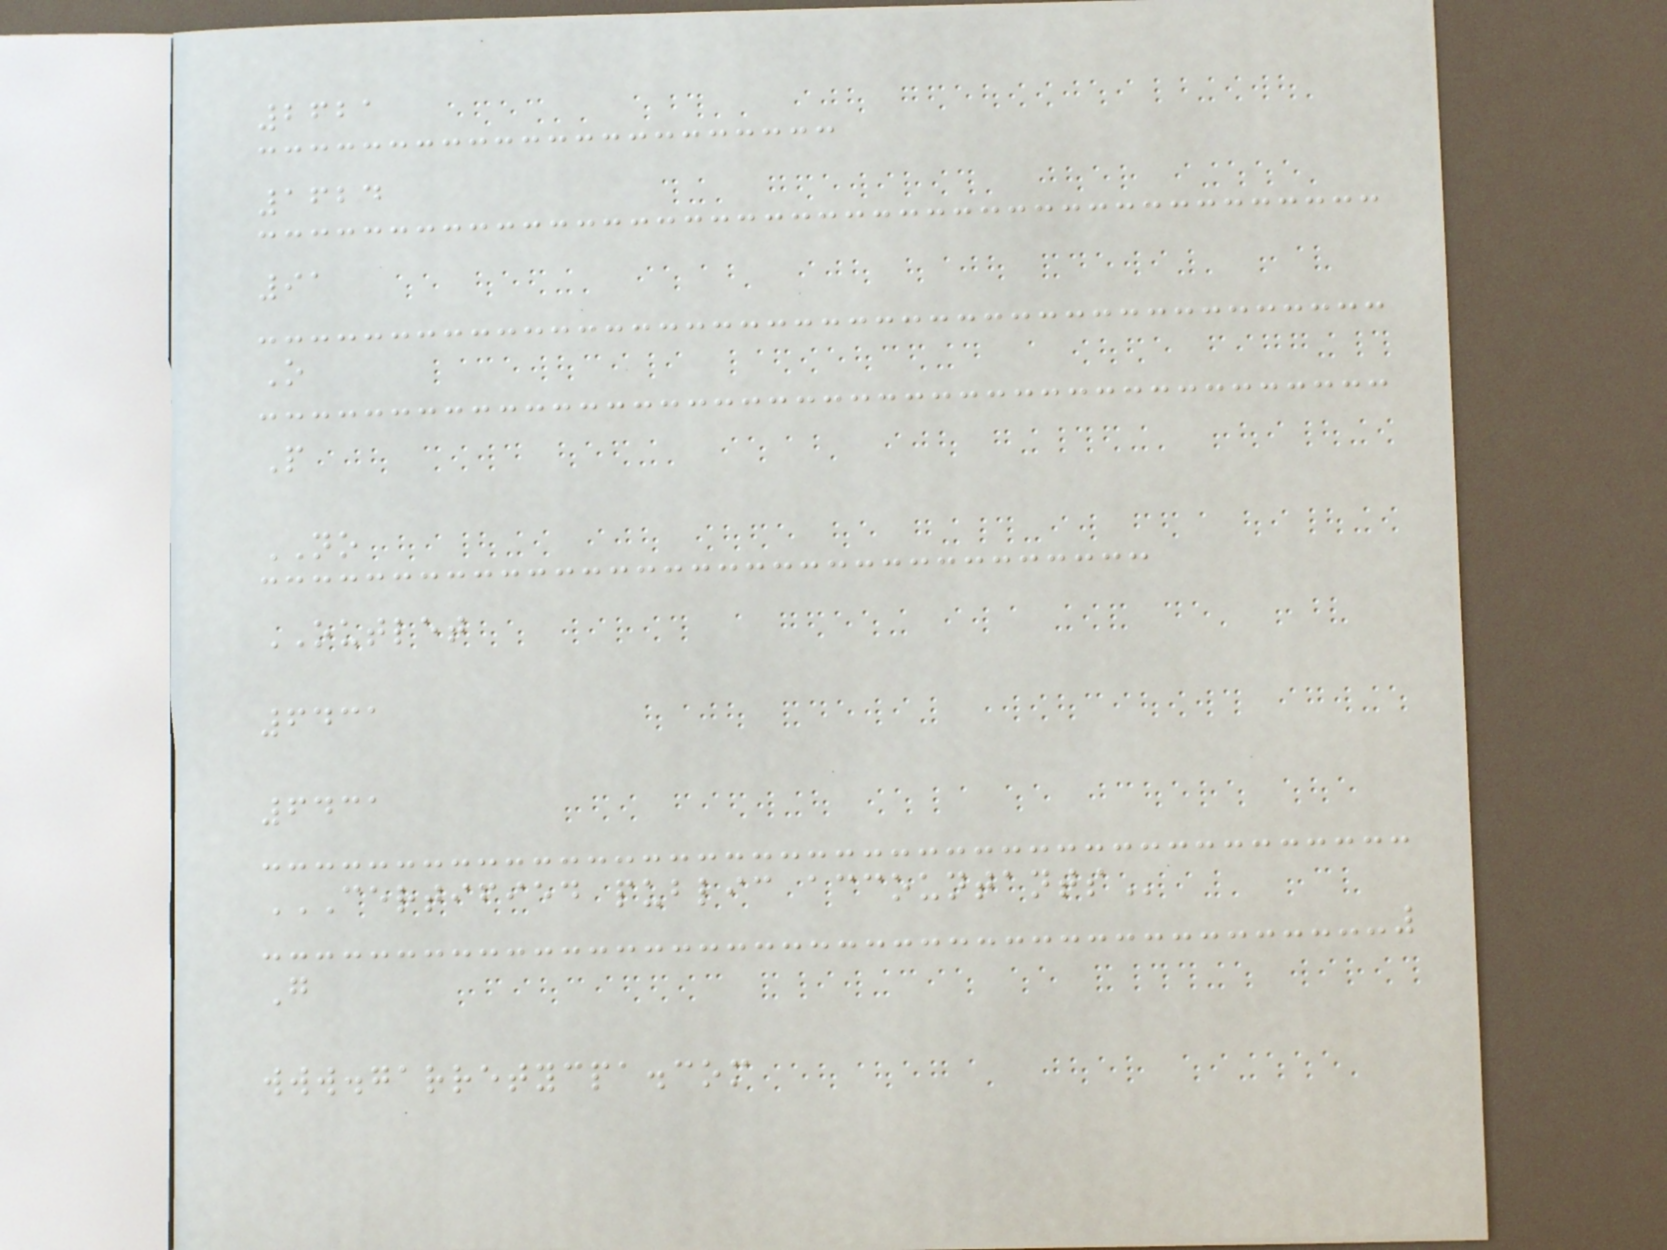2621
1624
91
O
P
NO
OUTLET
6431
6431
CERTIFIED PUBLIC ACCOUNTANTS
G
www.garretycpa.com
